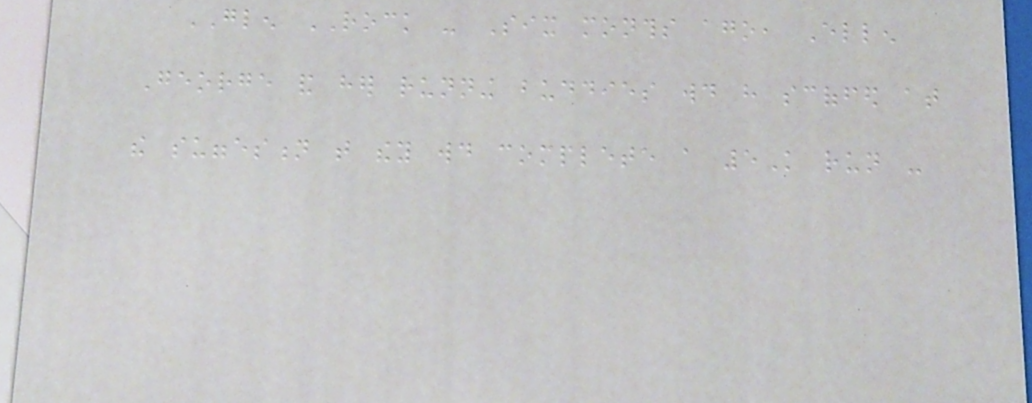GLEN ROCK - Six months ago, Ellen
George and her running buddies would have scoffed at
the suggestion that they would complete a 5K run -
